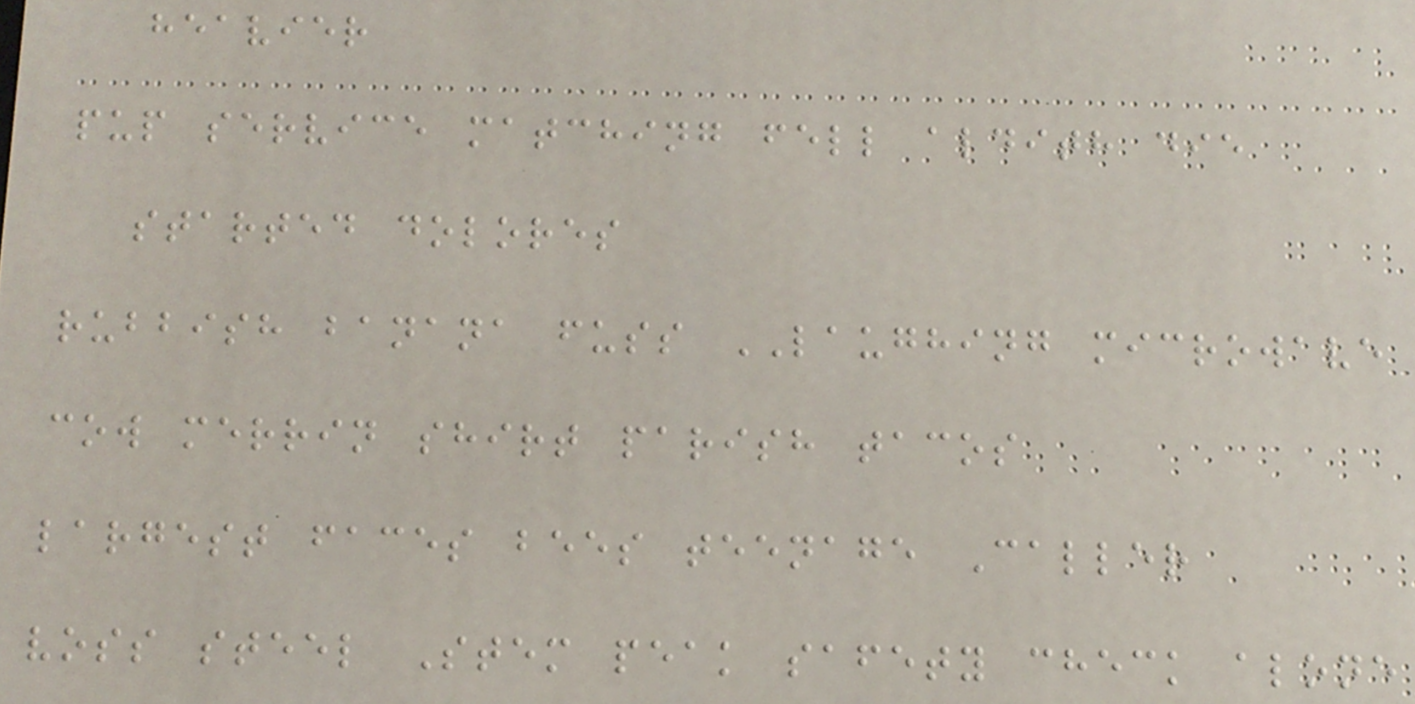heavier
pup service matching fell aldith die
started dolores
rubbish banana fuss LAUGHING microwave
cow merrin shirt parish tacos
largest faces bees teenage Caller
voss steel Stem peak safety check alone
